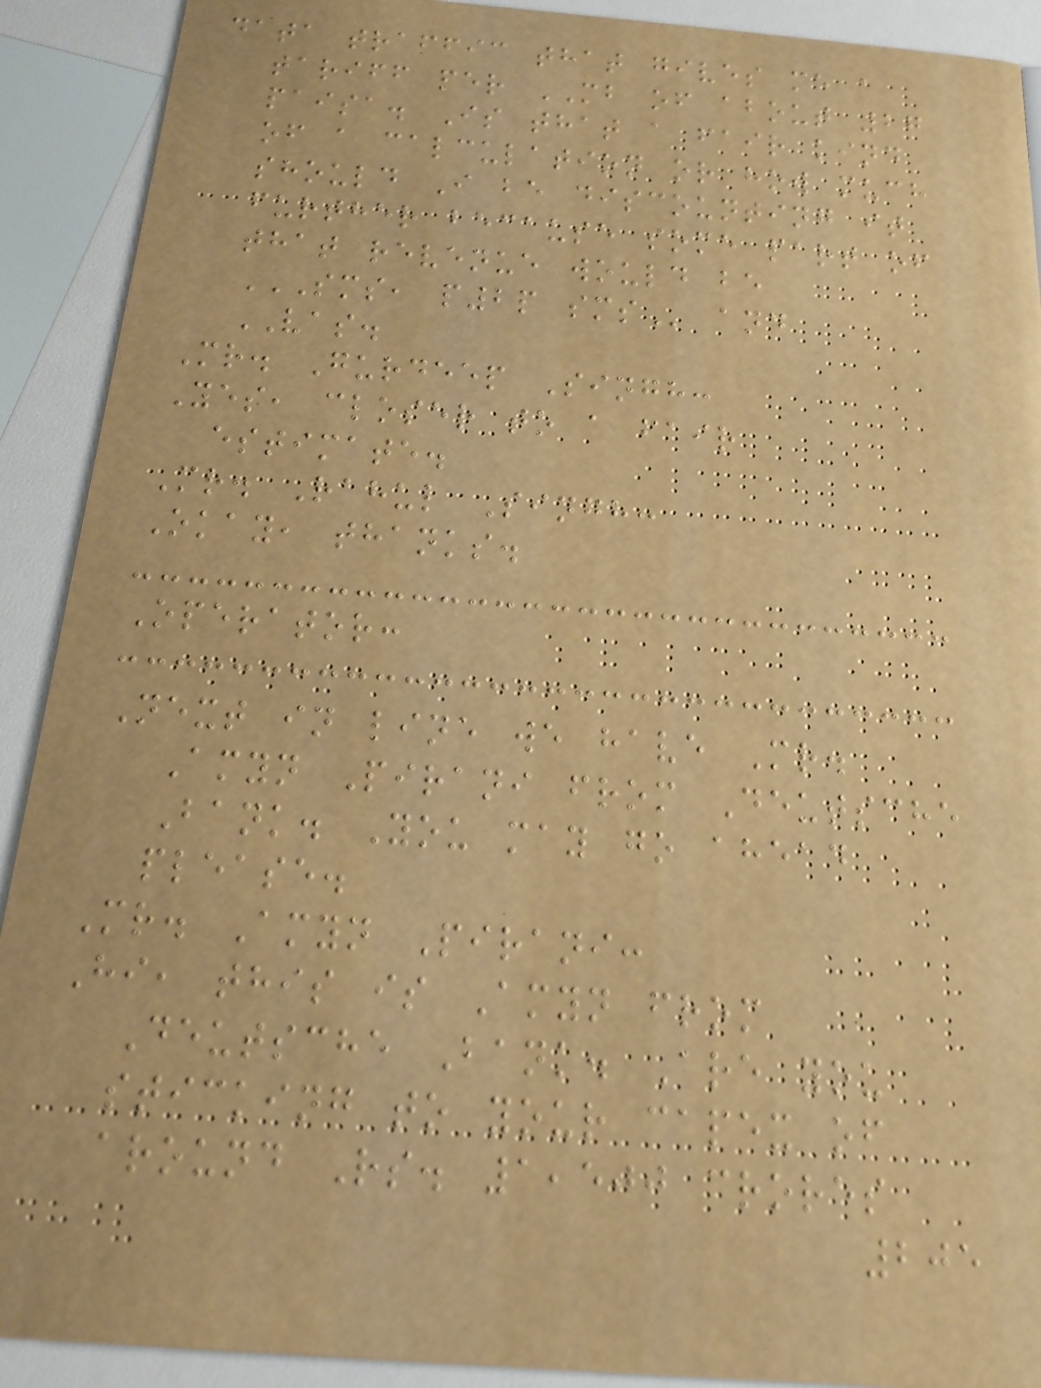data traffic that gives me a
tariff per MB of about 27
paisa. Is that a fair kind
of a calculation or how much
should I be discounting it
further because some part of
that revenue would be
SMS, P2P SMS and
VAS.
Mr. Gurdeep Singh:
Yes, closer to a fair
estimate.
Mr. Rahul Singh:
Okay, thanks.
Operator:
Next in line we have Mr.
Amyn Pirani from Deutsche
Bank. You may go ahead
please.
Mr. Amyn Pirani:
Hi, this is Amyn from
Deutsche Bank. Are you
sticking to your capex of
around Rs. 1,500 crores
205
